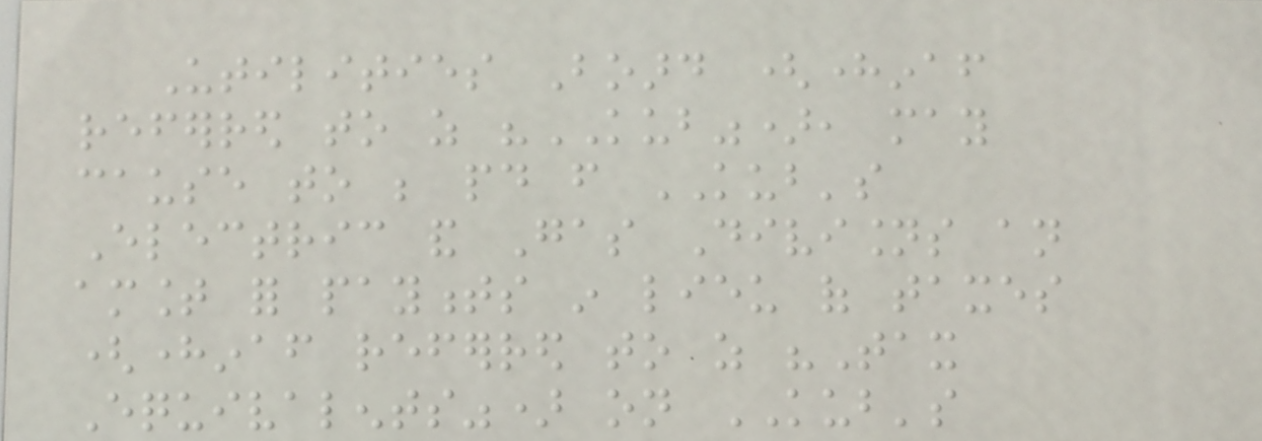Utilities Board (hereinafter
referred to as "KUB"), may
cause to be paid from KUB's
Electric and Gas Divisions an
amount for payments in lieu of taxes
(hereinafter referred to as "Tax
Equivalents") on KUB's
